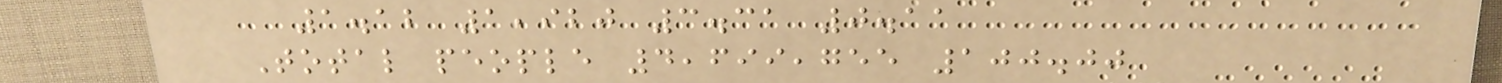1.12 1,920 3.31 0.11
Total people 4,699,755 100.00
